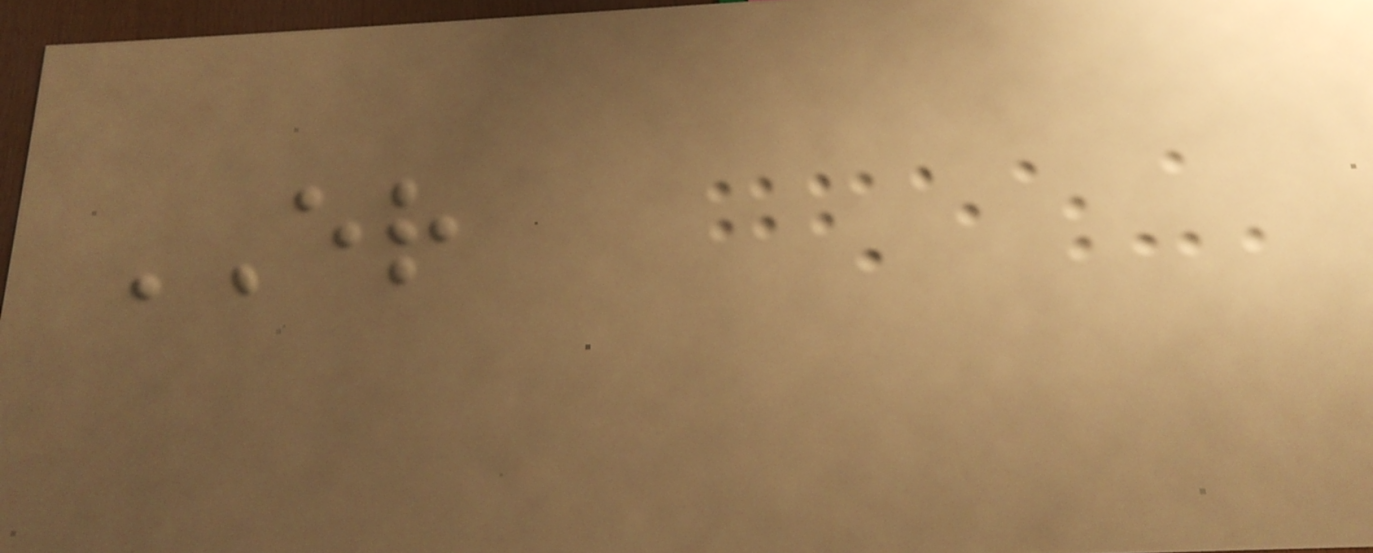ER
